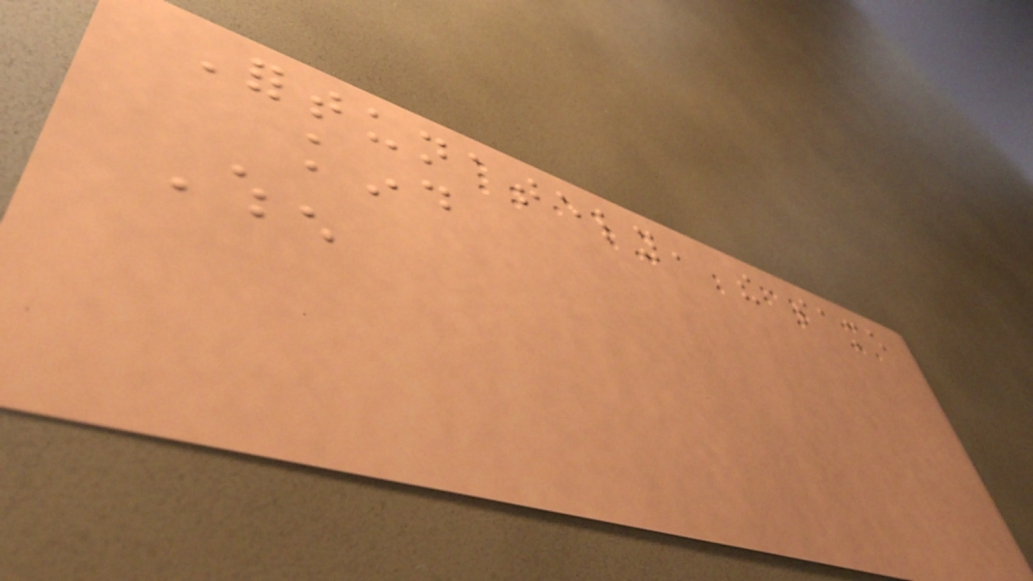Fortunately, the same
kind
When
